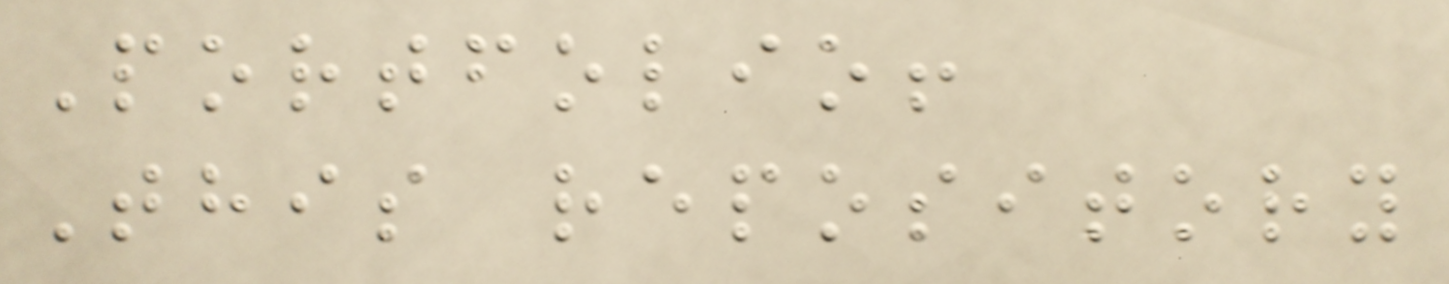Portfolio!
This repository
